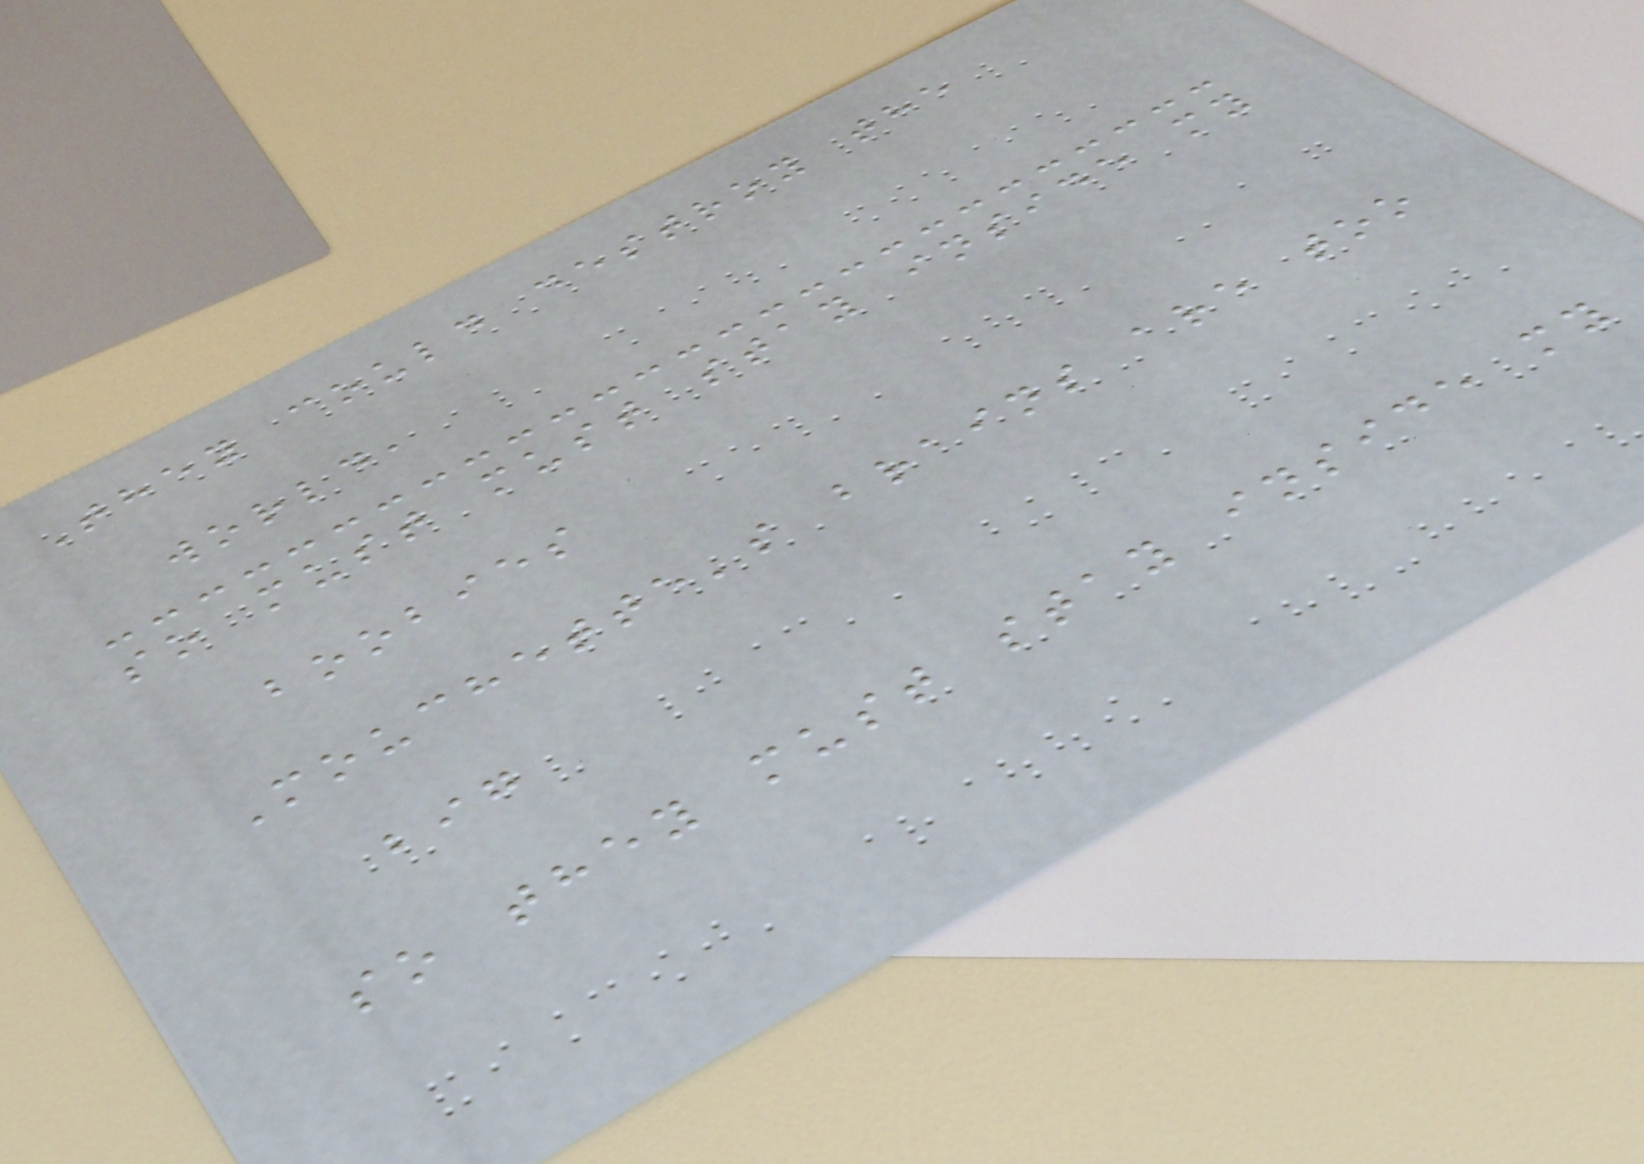They could destroy the
world,
so must must stay inside my
boobies
Mouchette's brains are too
big
so they must stay inside my
